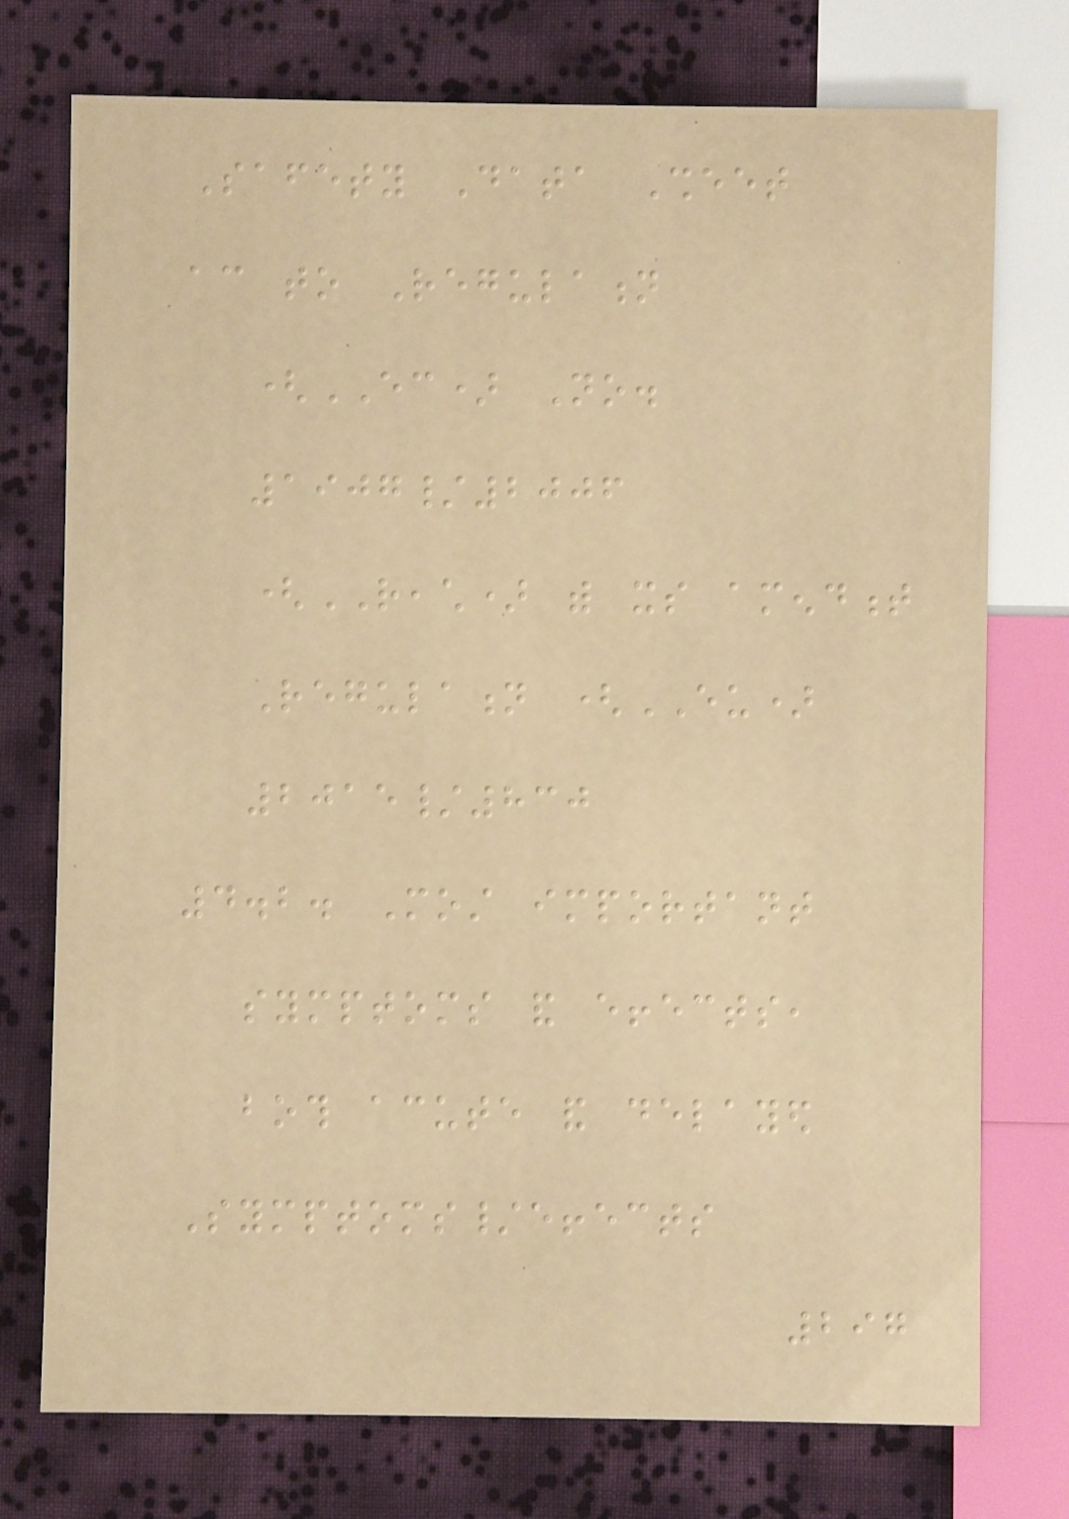Safety Data Sheet
according to Regulation
(EC) No.
1907/2006
(REACH) with its amendment
Regulation (EU)
2015/830
4.2. Most important
symptoms and effects,
both acute and delayed
Symptoms/effects
297
